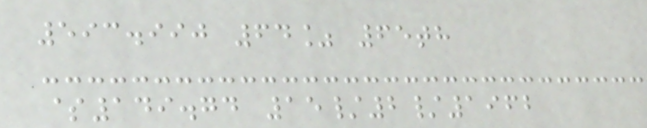593.990 64% 65th
$149.74 15/2/1962
